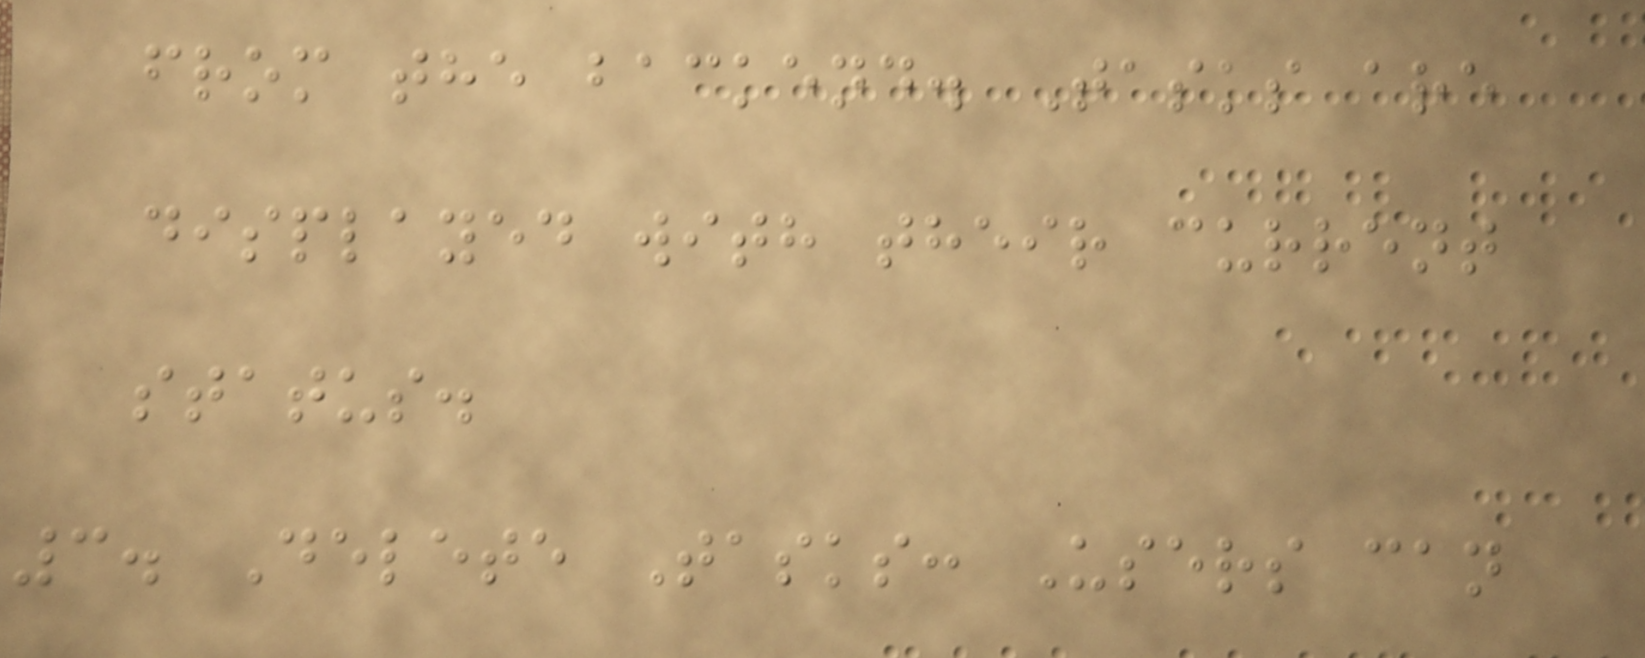from the backend. Tasks are
displayed with their current
status.
3. Delete Tasks: Users can
